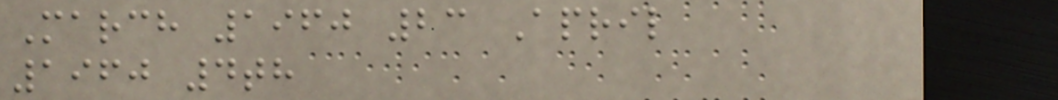March 1960 23 April
1960 4th
